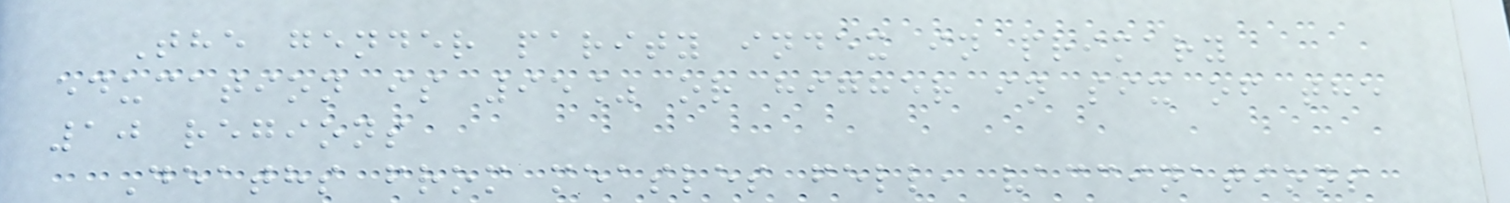The gender parity index in primary
education is 95% or higher in six of the
10 regions
Deaths from measles fell, vaccinations
